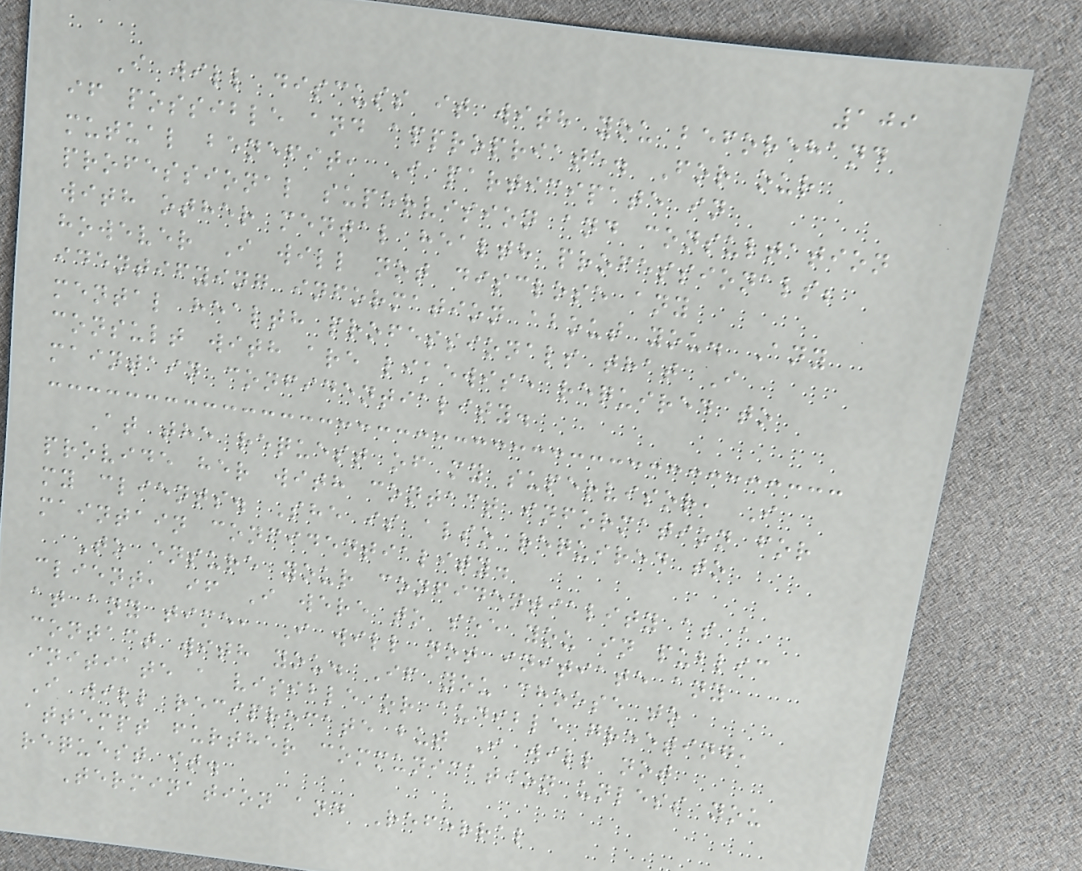109
I will discuss it with you beforehand
if possible and appropriate. For our
mutual benefit, I participate in
professional supervision and consultation
with other mental health professionals;
however I will not disclose any
identifying information about you. Any
mental health professionals that I
consult with are likewise required to
maintain confidentiality.
At the request of my supervisor, I
provide her with contact information for
my clients. She is also required to
maintain confidentiality.
To ensure your confidentiality as a
client, if I were to see you in public
at any time, I will not initiate any
contact with you. If you choose to
initiate a visible or audible greeting,
I will reciprocate but I will not
attempt further communication unless you
request it.
Termination and Referral
